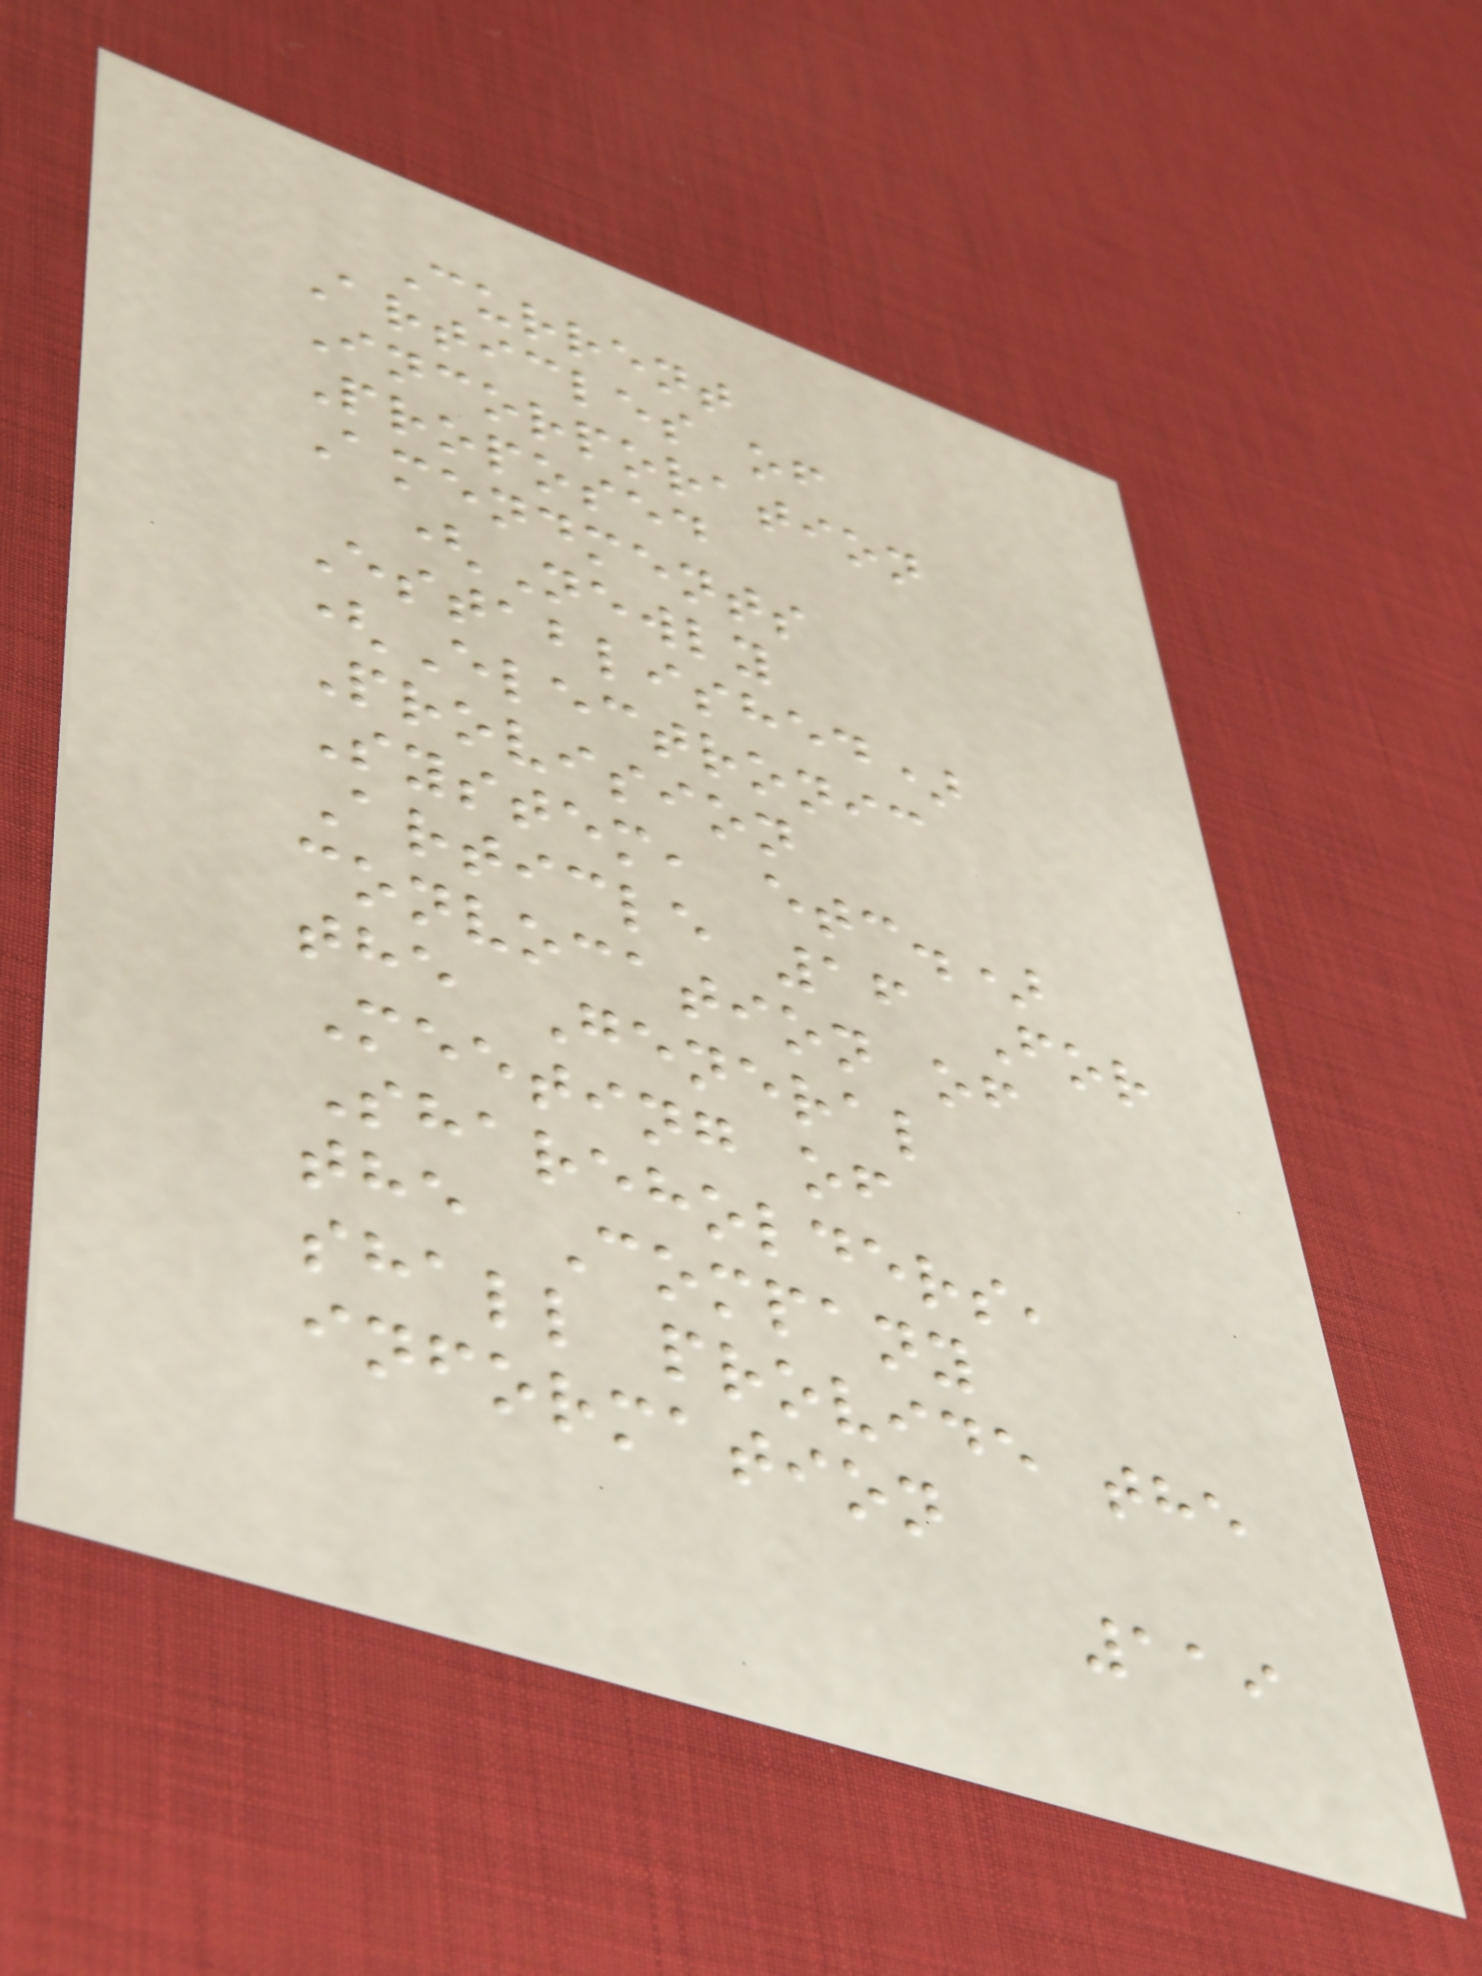Current
Articles of
Incorporation
Proposed
Amendments
(Newly
Established)
(Electronic
Provision
System, etc.)
Article 16 For
convocation of
the General
Meeting of
Shareholders,
the Company
shall provide the
information
119
